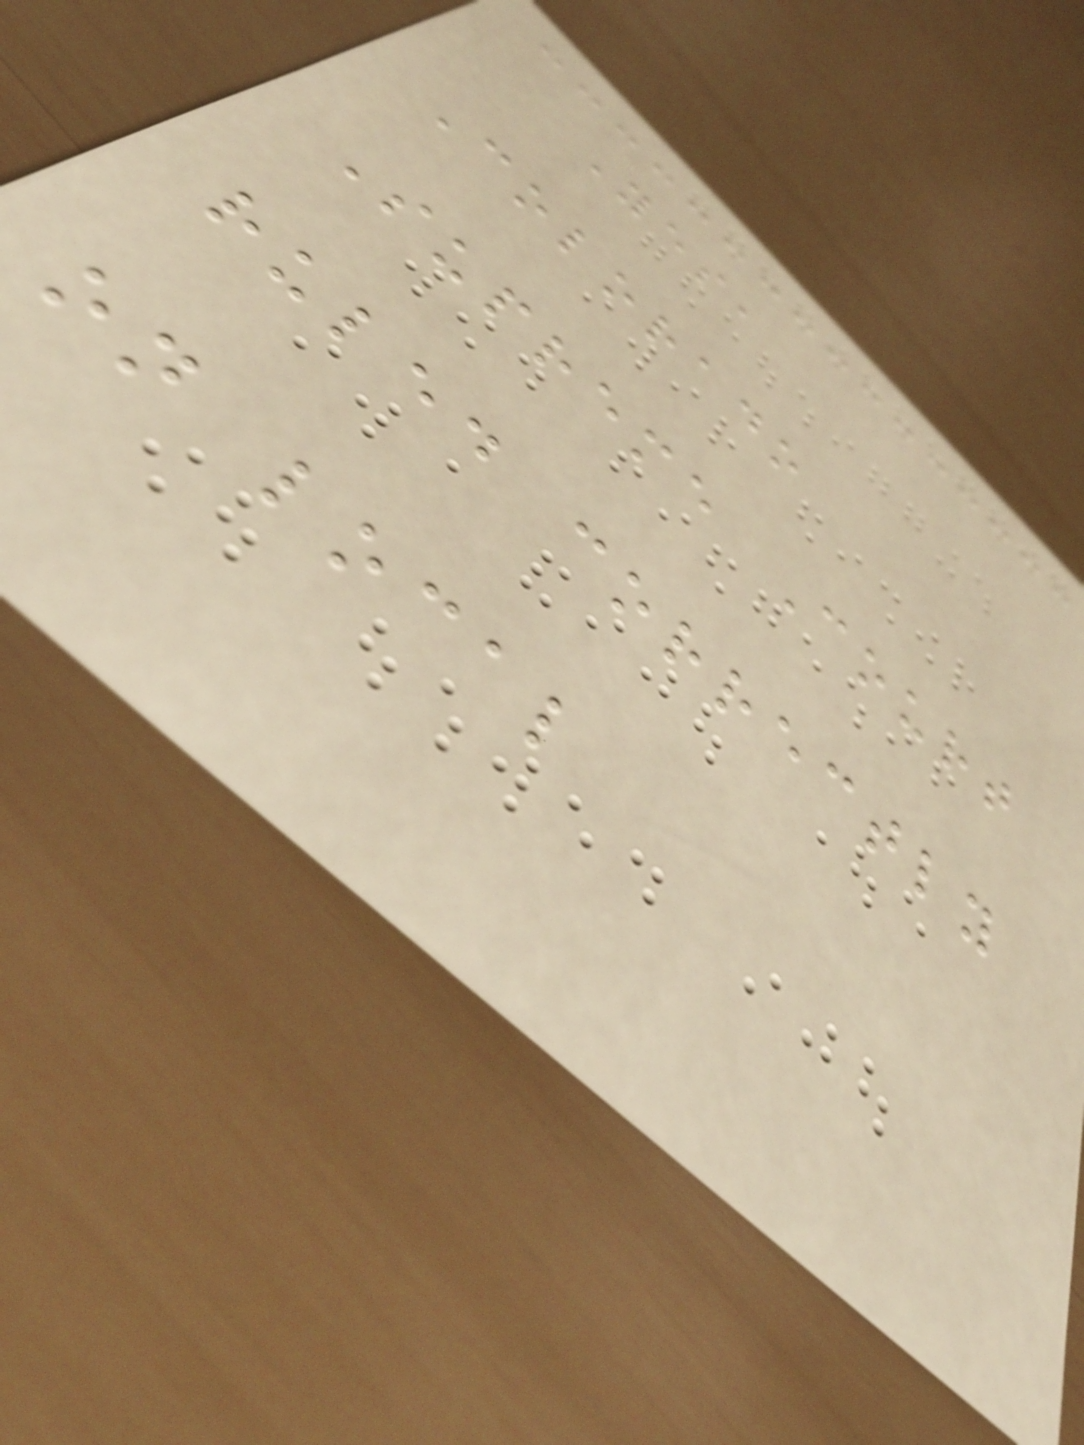Yes,
Colorado
Supreme Court
ruled correctly
on local
